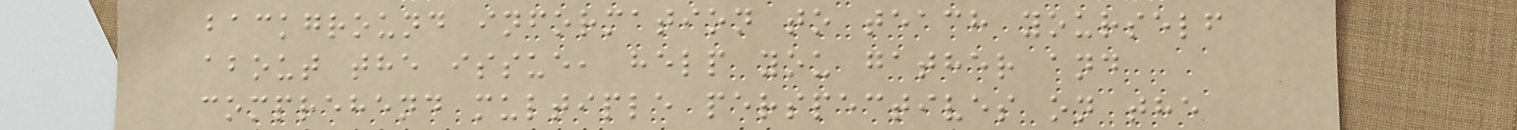background information to teach yourself
about the issue, help you gather and
comprehend multiple perspectives on the
